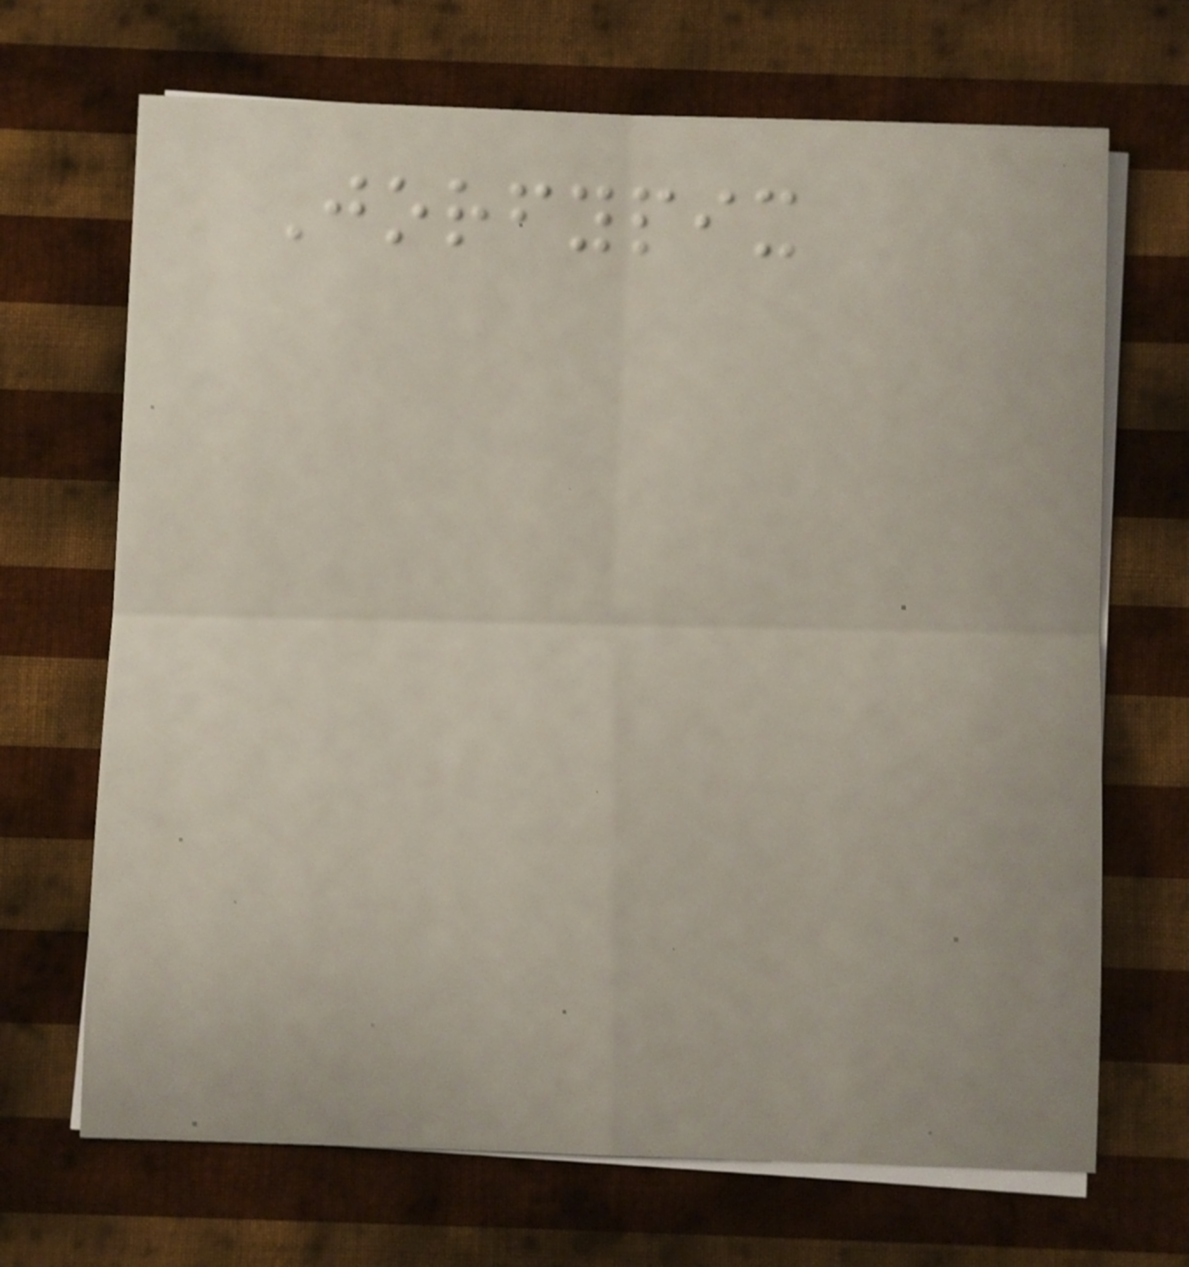Jorfypix
